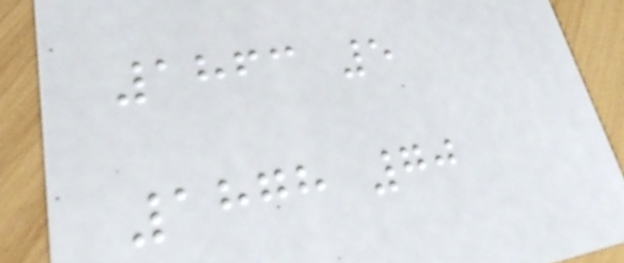1863 5
1878 70
